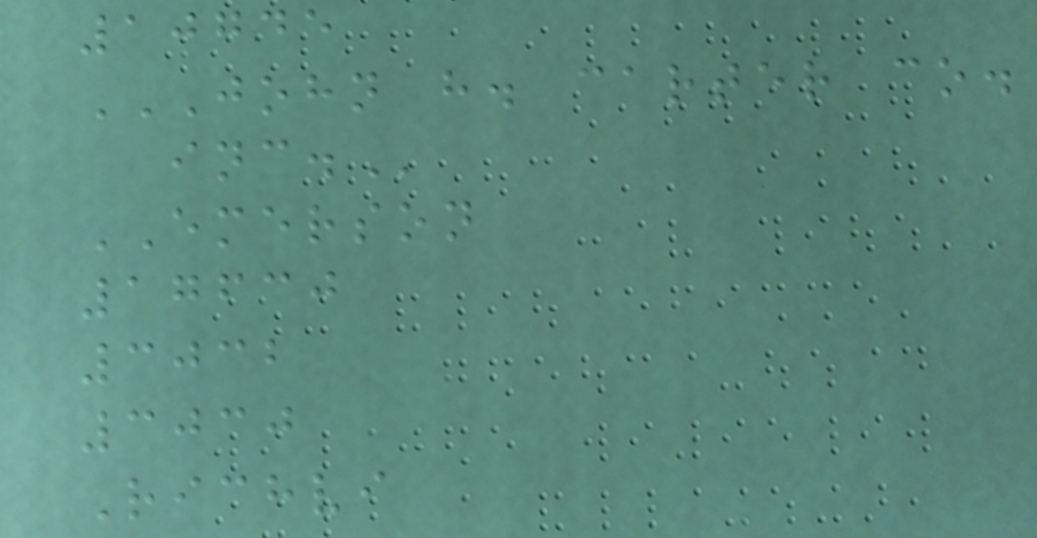10745
JOHN H. CARTER CO.
INC.
EMERSON
17630
3032
3030
Richvi
